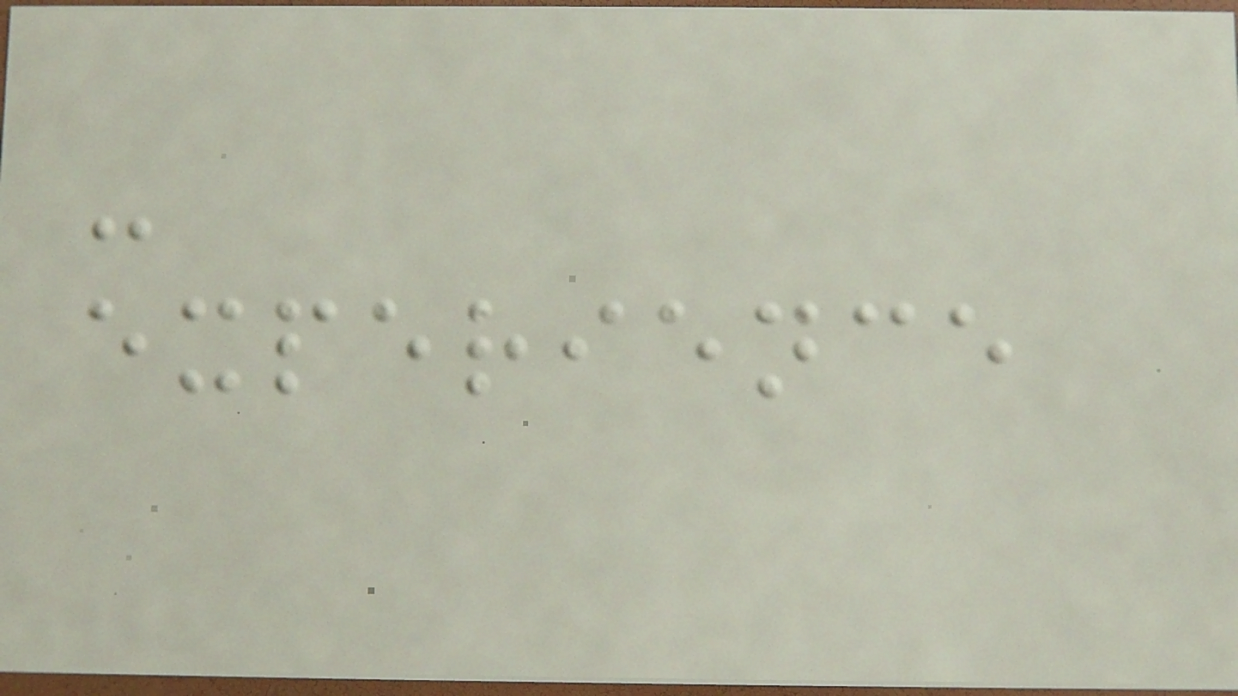-
experience
